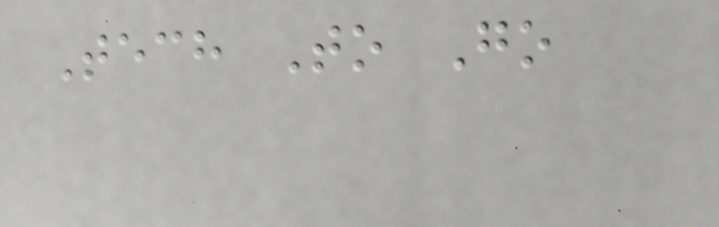Tech To Go
